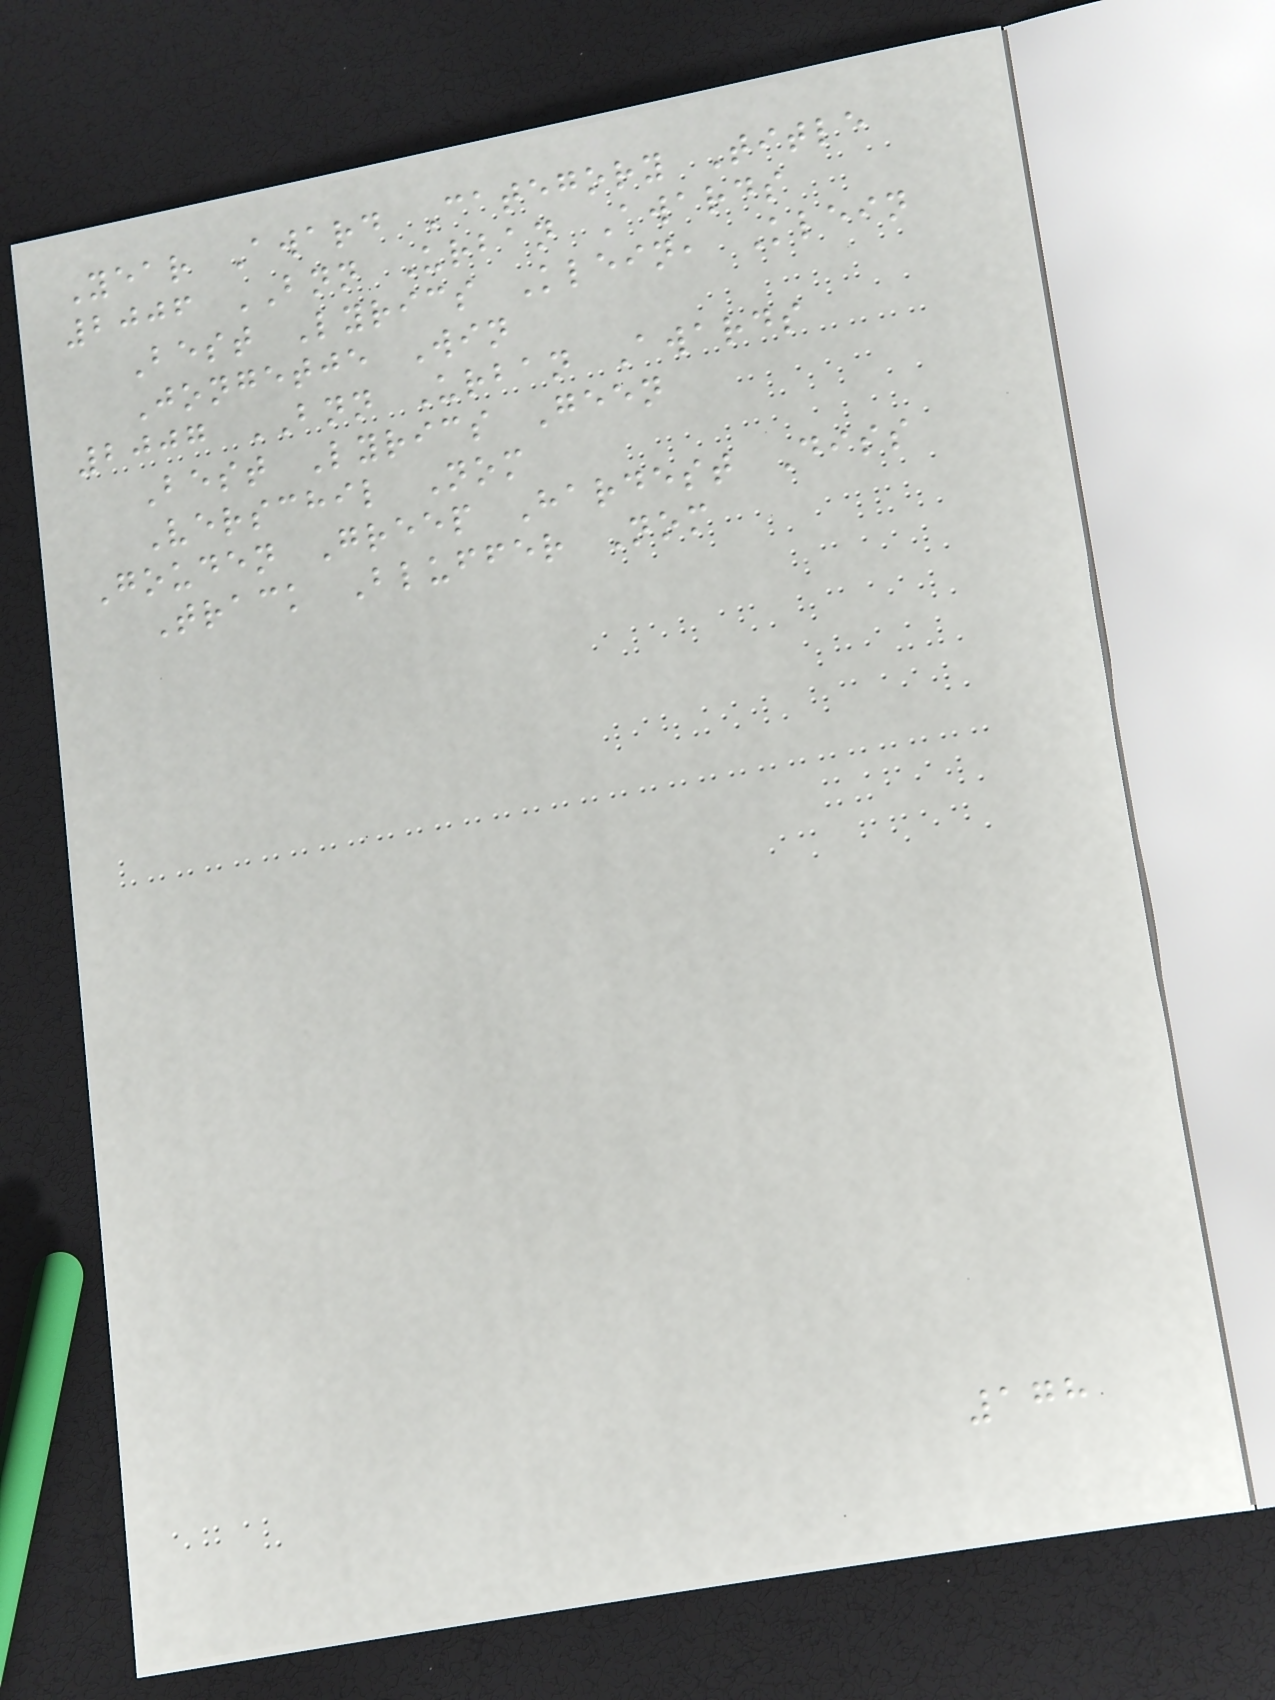Year Award Category Title
2006 BNN Urban Awards
Best Lyrics Klein, Klein
Jongetje Win
2007 BNN Urban Awards
Best Lyrics Geen
Verschil Nom
Gouden Greep Hardest Diss
Track Bluffer Nom
178
